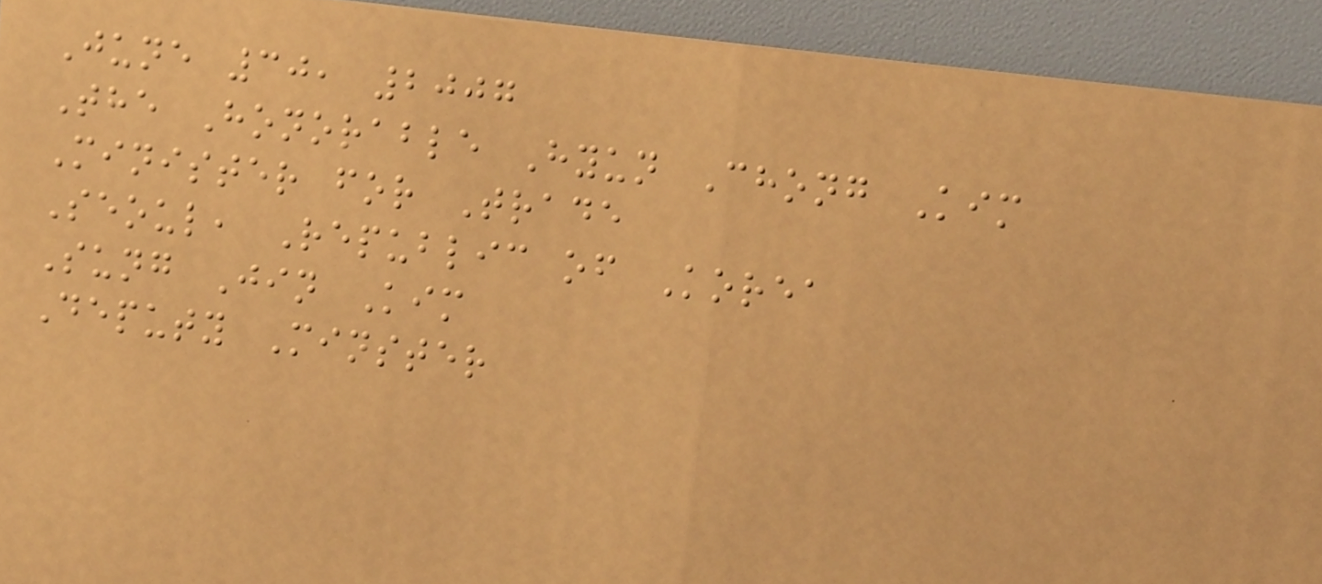June 30, 2007
The Honorable Hyun Chong Kim
Minister for Trade
Seoul, Republic of Korea
Sung Jin Kim
Deputy Minster
